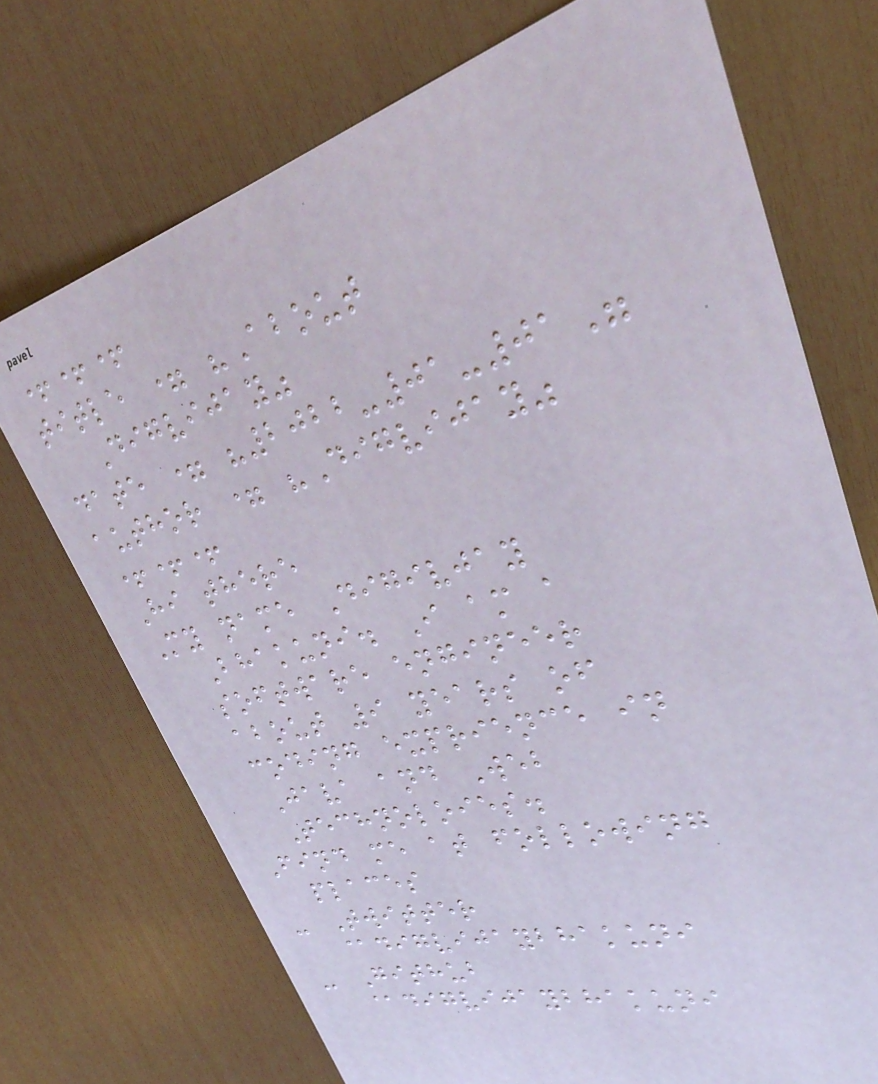+++
title = "About
Digvijay"
date = "2022-01-01"
author = "Digvijay"
+++
Hi there
My name Digivjay
Bhakuni. I am a
software engineer
about 9 years of
coding exprience in
Java and Web
Technoloies.
Find me at following
places
- Twitter
@digvijaybhakuni
- Github
@digvijaybhakuni
